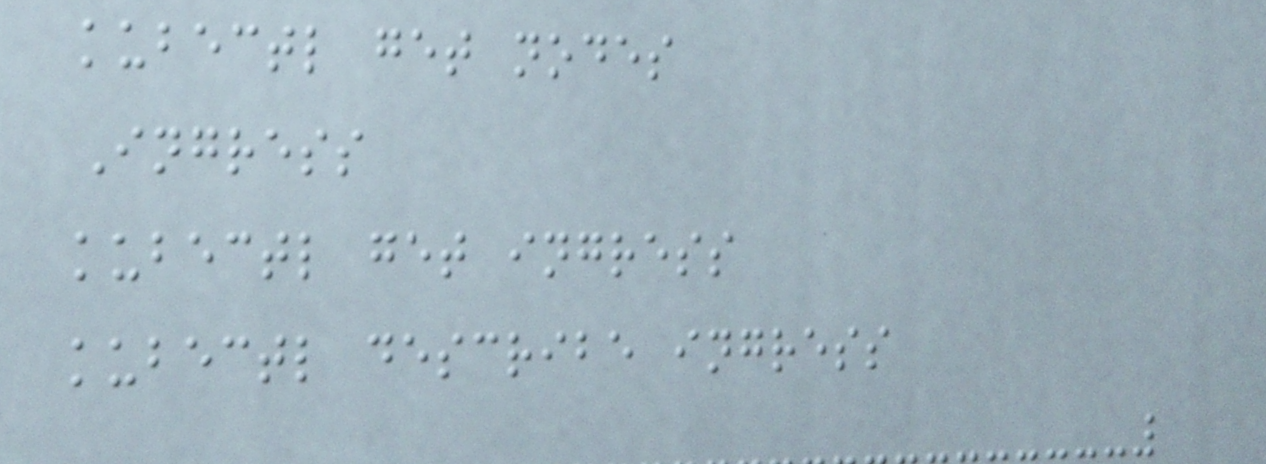kubectl get nodes
Ingress
kubectl get ingress
kubectl describe ingress
